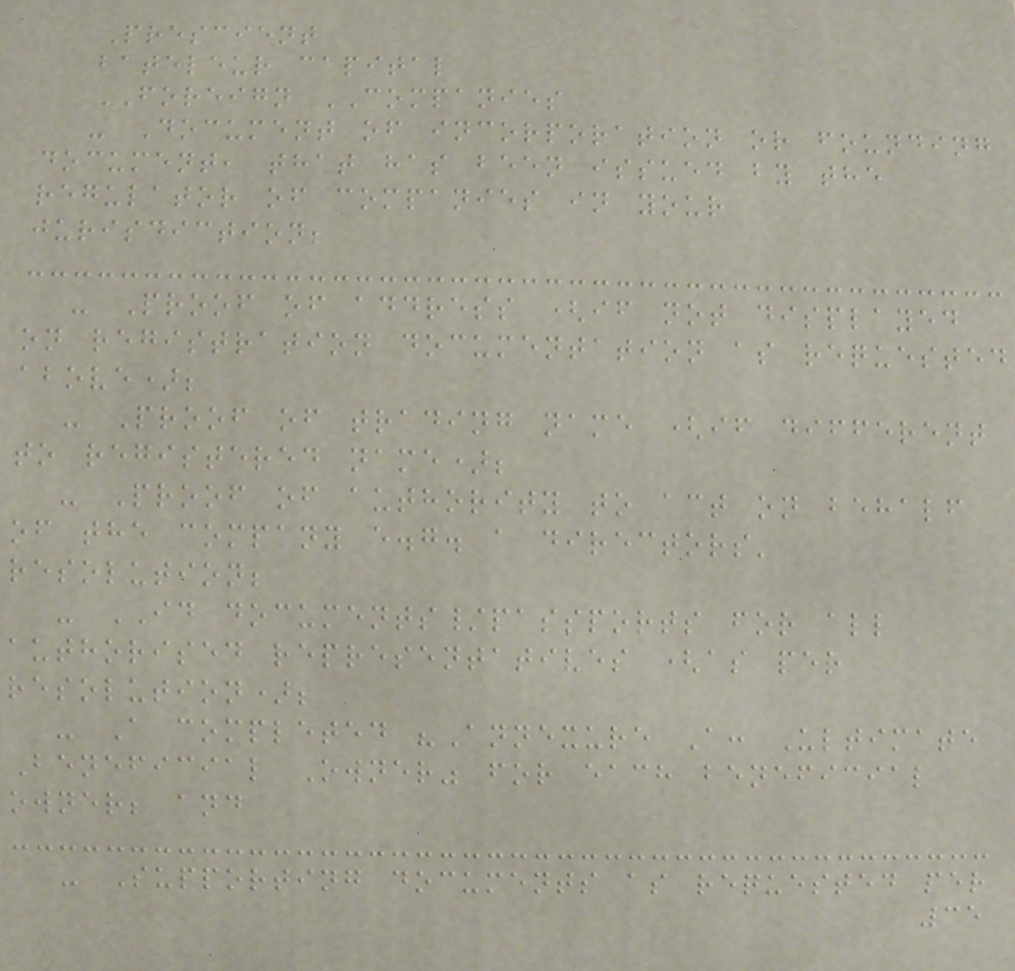Prescient
bateleur capital
FOREIGN COMPANIES
- Document of incorporation or founding
document, that has been issued by the
regulator of companies in your
jurisdiction;
- Proof of address (if not displayed
on registration documentation as requested
above);
- Proof of trading name (if different
to registered name);
- Proof of authority to act on behalf
of the company e.g. a directors'
resolution;
- ID documents/passports for all
authorised representatives (as per
resolution);
- A completed "Annexure A: Ultimate
Beneficial Owner" for each beneficial
owner; and
- Supporting documents as requested per
35
